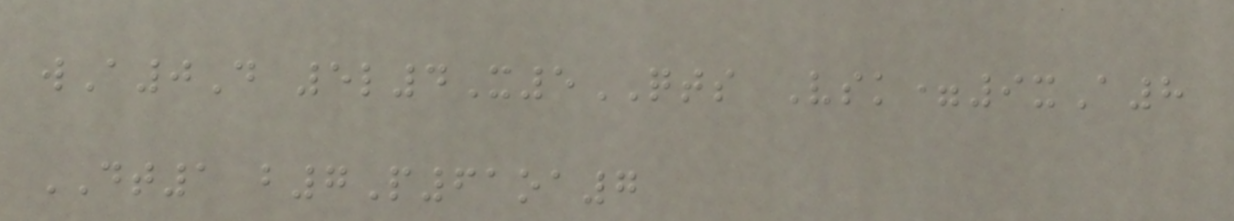wA0D 5l4X5QTS Vsk=9xA8
DT1 b7P61oa7
